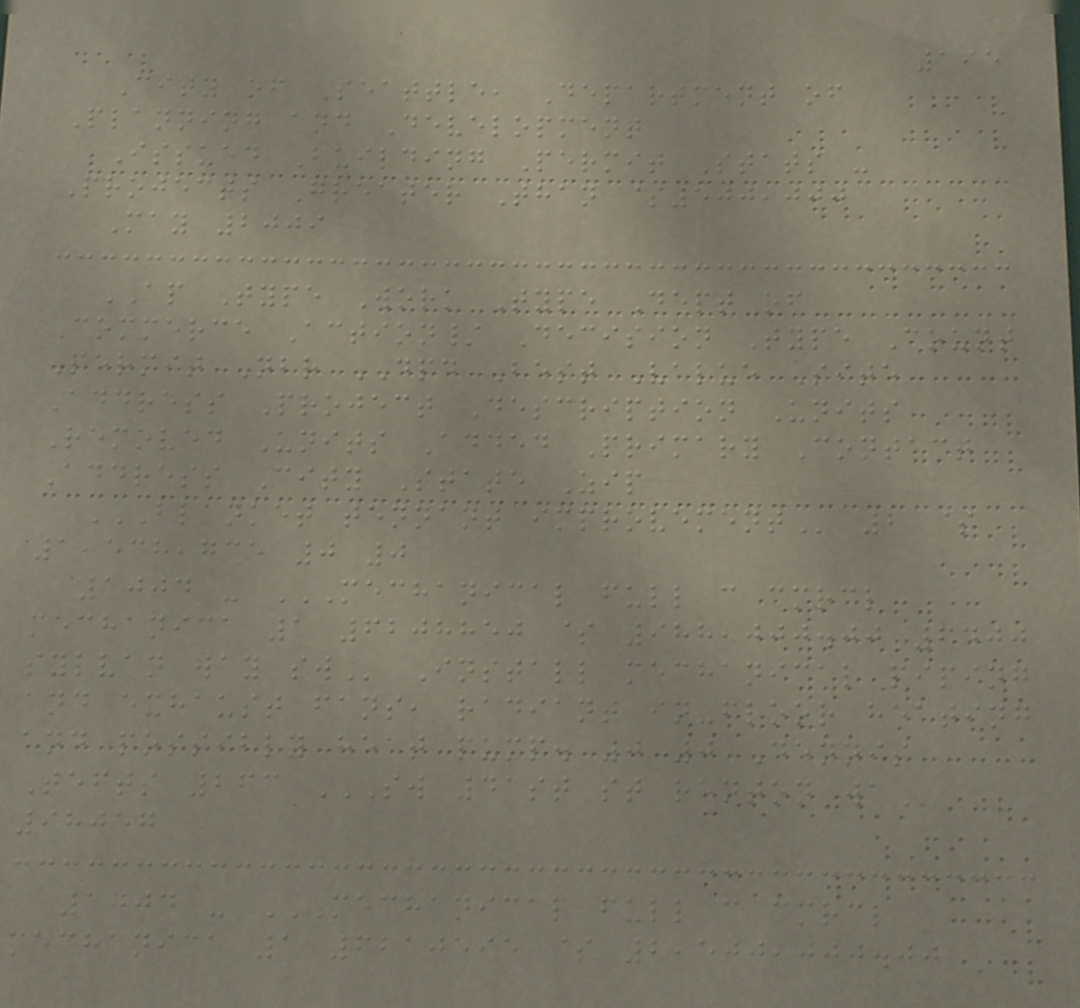195
City of Seattle, Department of
Planning and Development
Issued Building Permit Stats -
Projects Greater Than $500,000
May 2009
AP Type Work Type Dept of
Commerce Action/ Decision Type Count
Permit Nbr DPD Best Value Site
Address Project Description Units
Removed Units Added Primary Contact
Address City State Zip
BLANKET TENNANT IMPROVEMENT 2 $
1,538,735 0 0
1004 - MECHANICAL FULL C CMRCL
MECHANICA 1 6208850 $ 988,000.00 6400
SYLVAN WAY SW Install mechanical piping
and exhaust fans, radiant in-floor heating
and possibly heat pump. 0 0 Dennis
Tefts 263 SW 41ST ST RENTON WA
98057
1004 - MECHANICAL FULL C CMRCL
MECHANICA 1 6210595 $ 2,500,000.00
